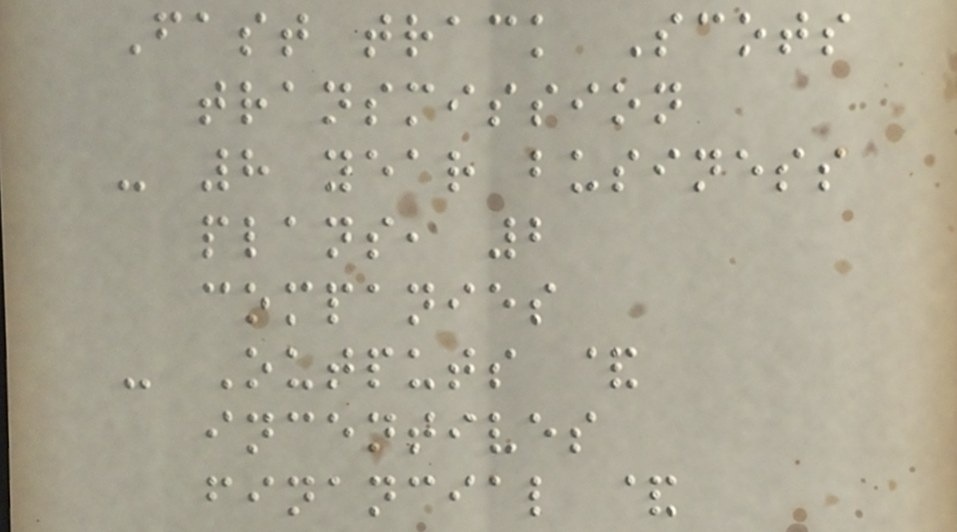Fast track Scots
transmission
- 8 year business
plans, 2
companies
- Outputs &
incentives
financial &
